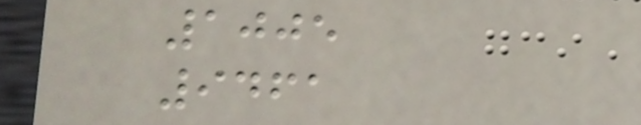1005
9461
